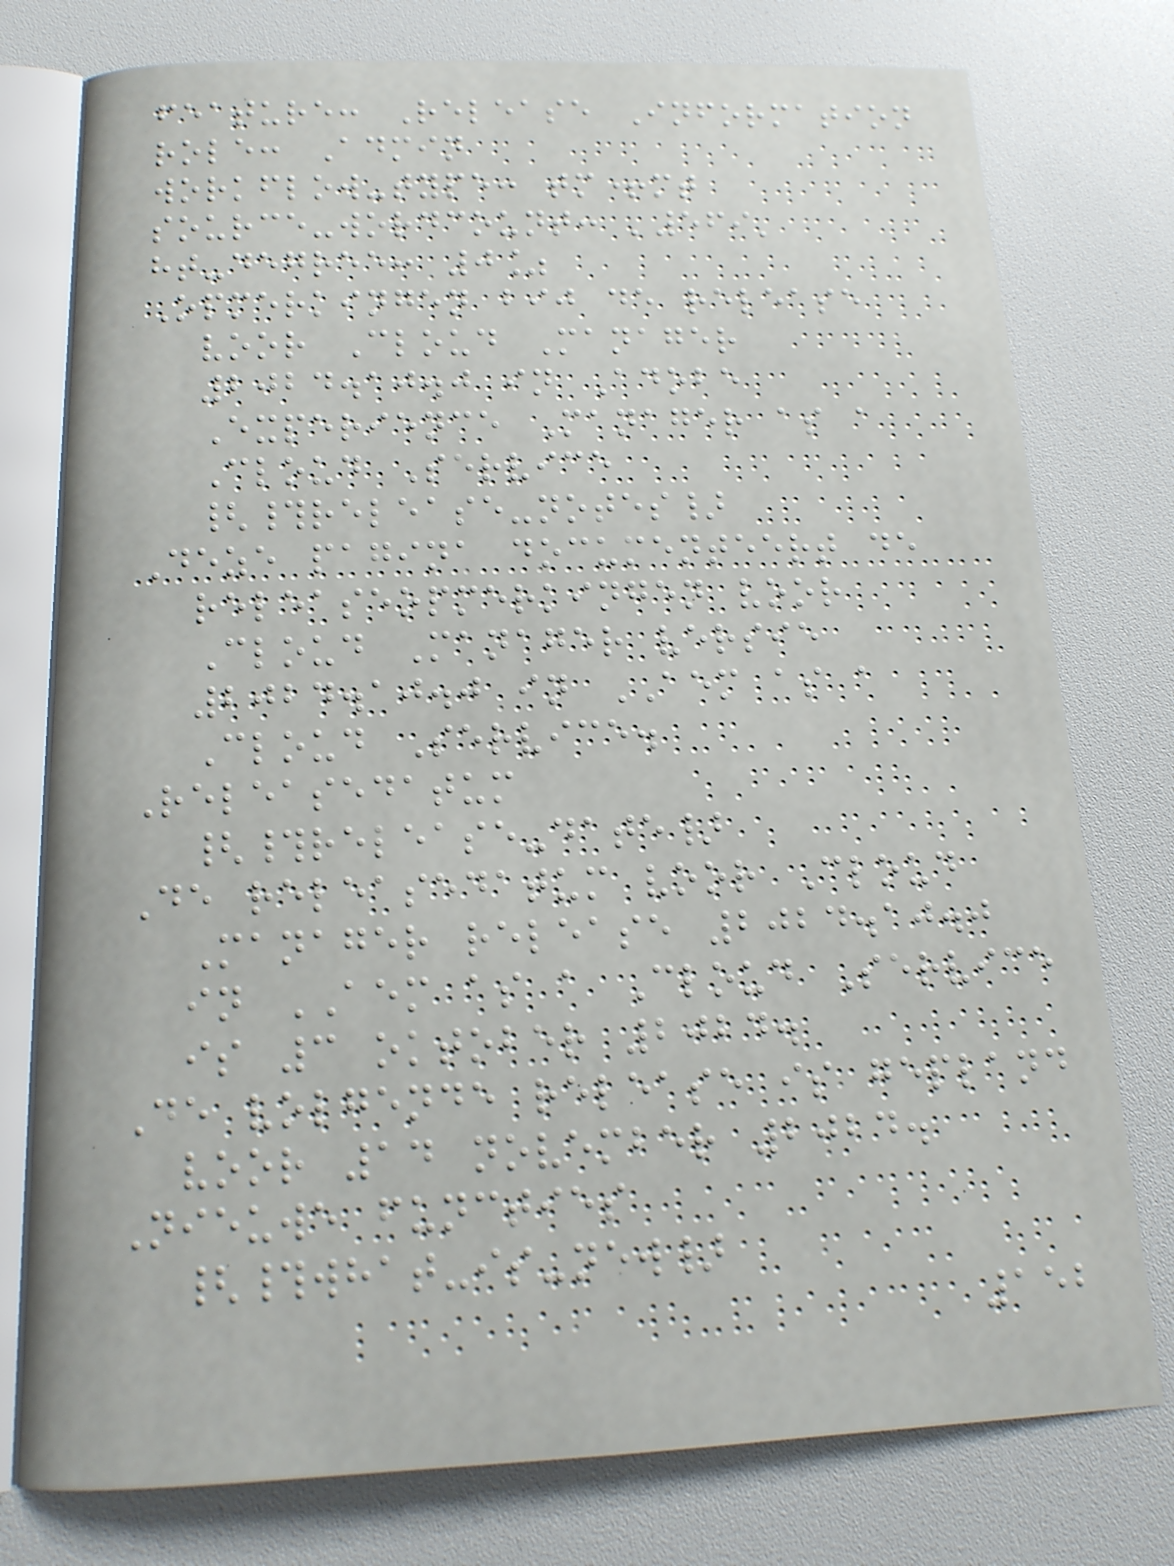feature: Release Information
role: Admin
workflow-type: tm+mt
source-wordcount: '569'
ht-degree: 0%
Opmerkingen bij de release
voor Cloud Manager
2024.10.0 in Adobe
Experience Manager as a
Cloud Service
{#release-notes}
Deze pagina documenteert de
releaseopmerkingen voor
Cloud Manager versie
2024.10.0 in AEM as a
Cloud Service.
Releasedatum
{#release-date}
De releasedatum voor Cloud
Manager release 2024.10.0
in AEM as a Cloud Service
is 3 oktober 2024.
De volgende release is gepland
voor 14 november 2024.
Nieuwe functies
{#what-is-new}
152
